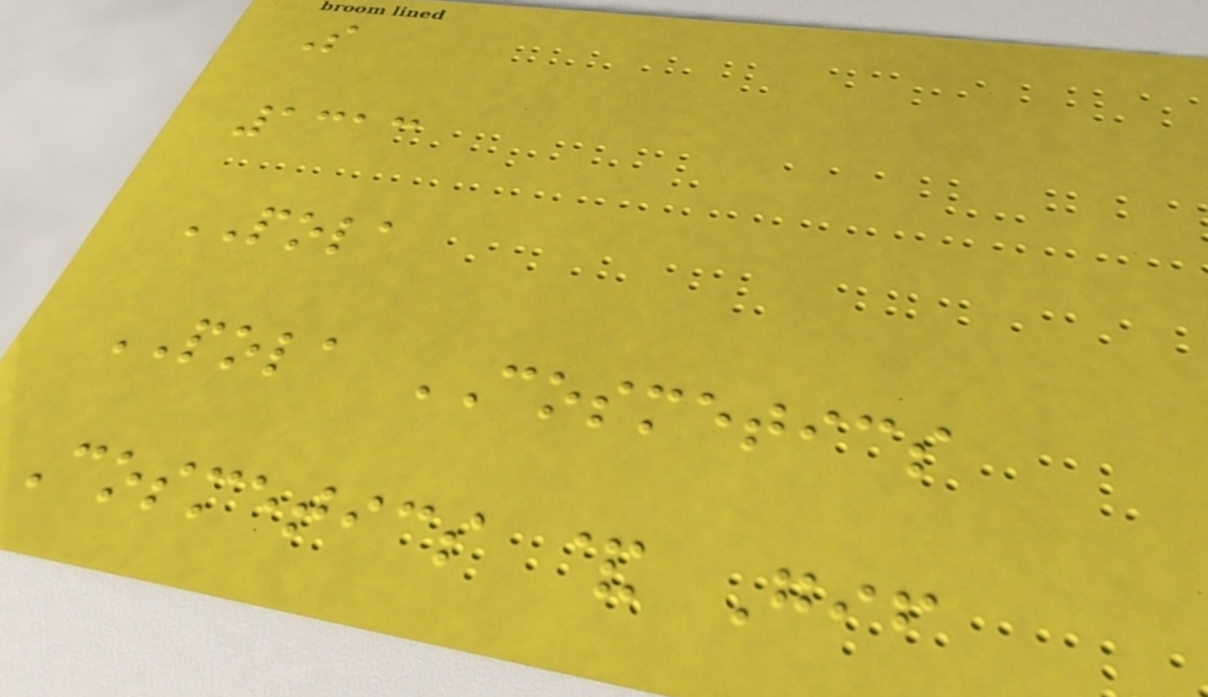S
1313
POLA
POLA COSMETICS
Cosmetics & Gif
